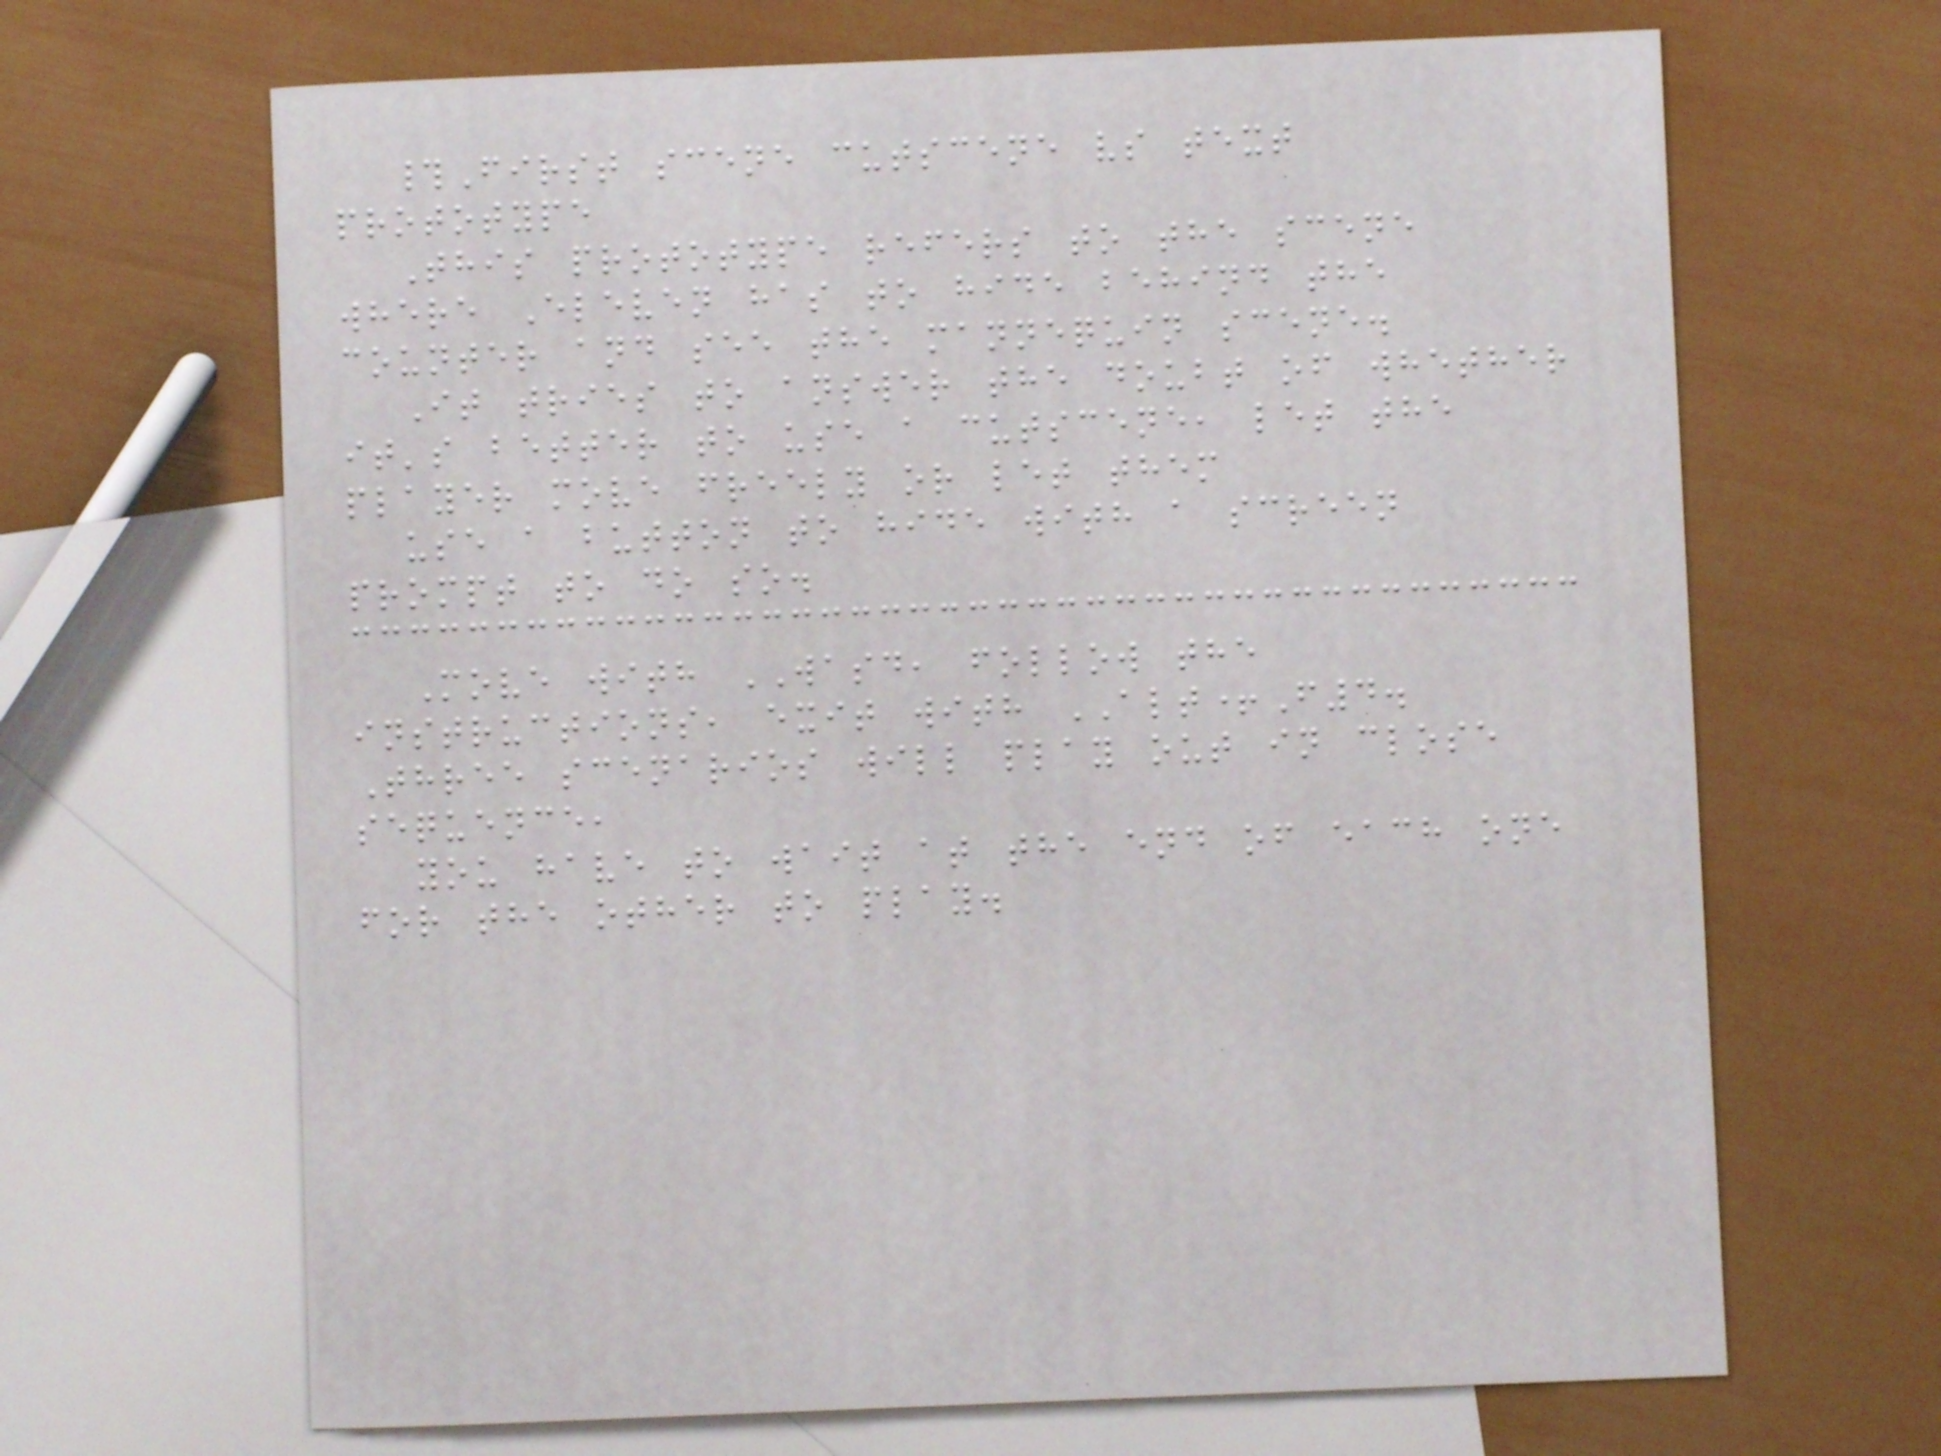#First scene cutscene vs text
prototype
This prototype refers to the scene
where Eleven has to hide behind the
counter and see the mannequin scene.
It tries to answer the doubt of whether
it's better to use a cutscene, let the
player move freely or let them
use a button to hide with a screen
prompt to do so.
Move with WASD, follow the
instructions, exit with ALT+F4.
Three scenarios will play out in close
sequence,
you have to wait at the end of each one
for the other to play.
